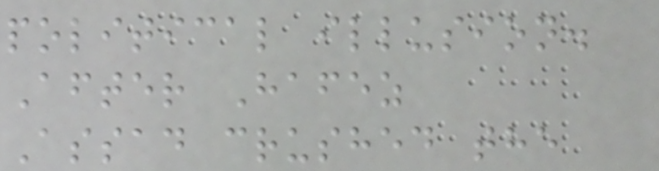political illusion.
After Hafez
Assad crushed the
